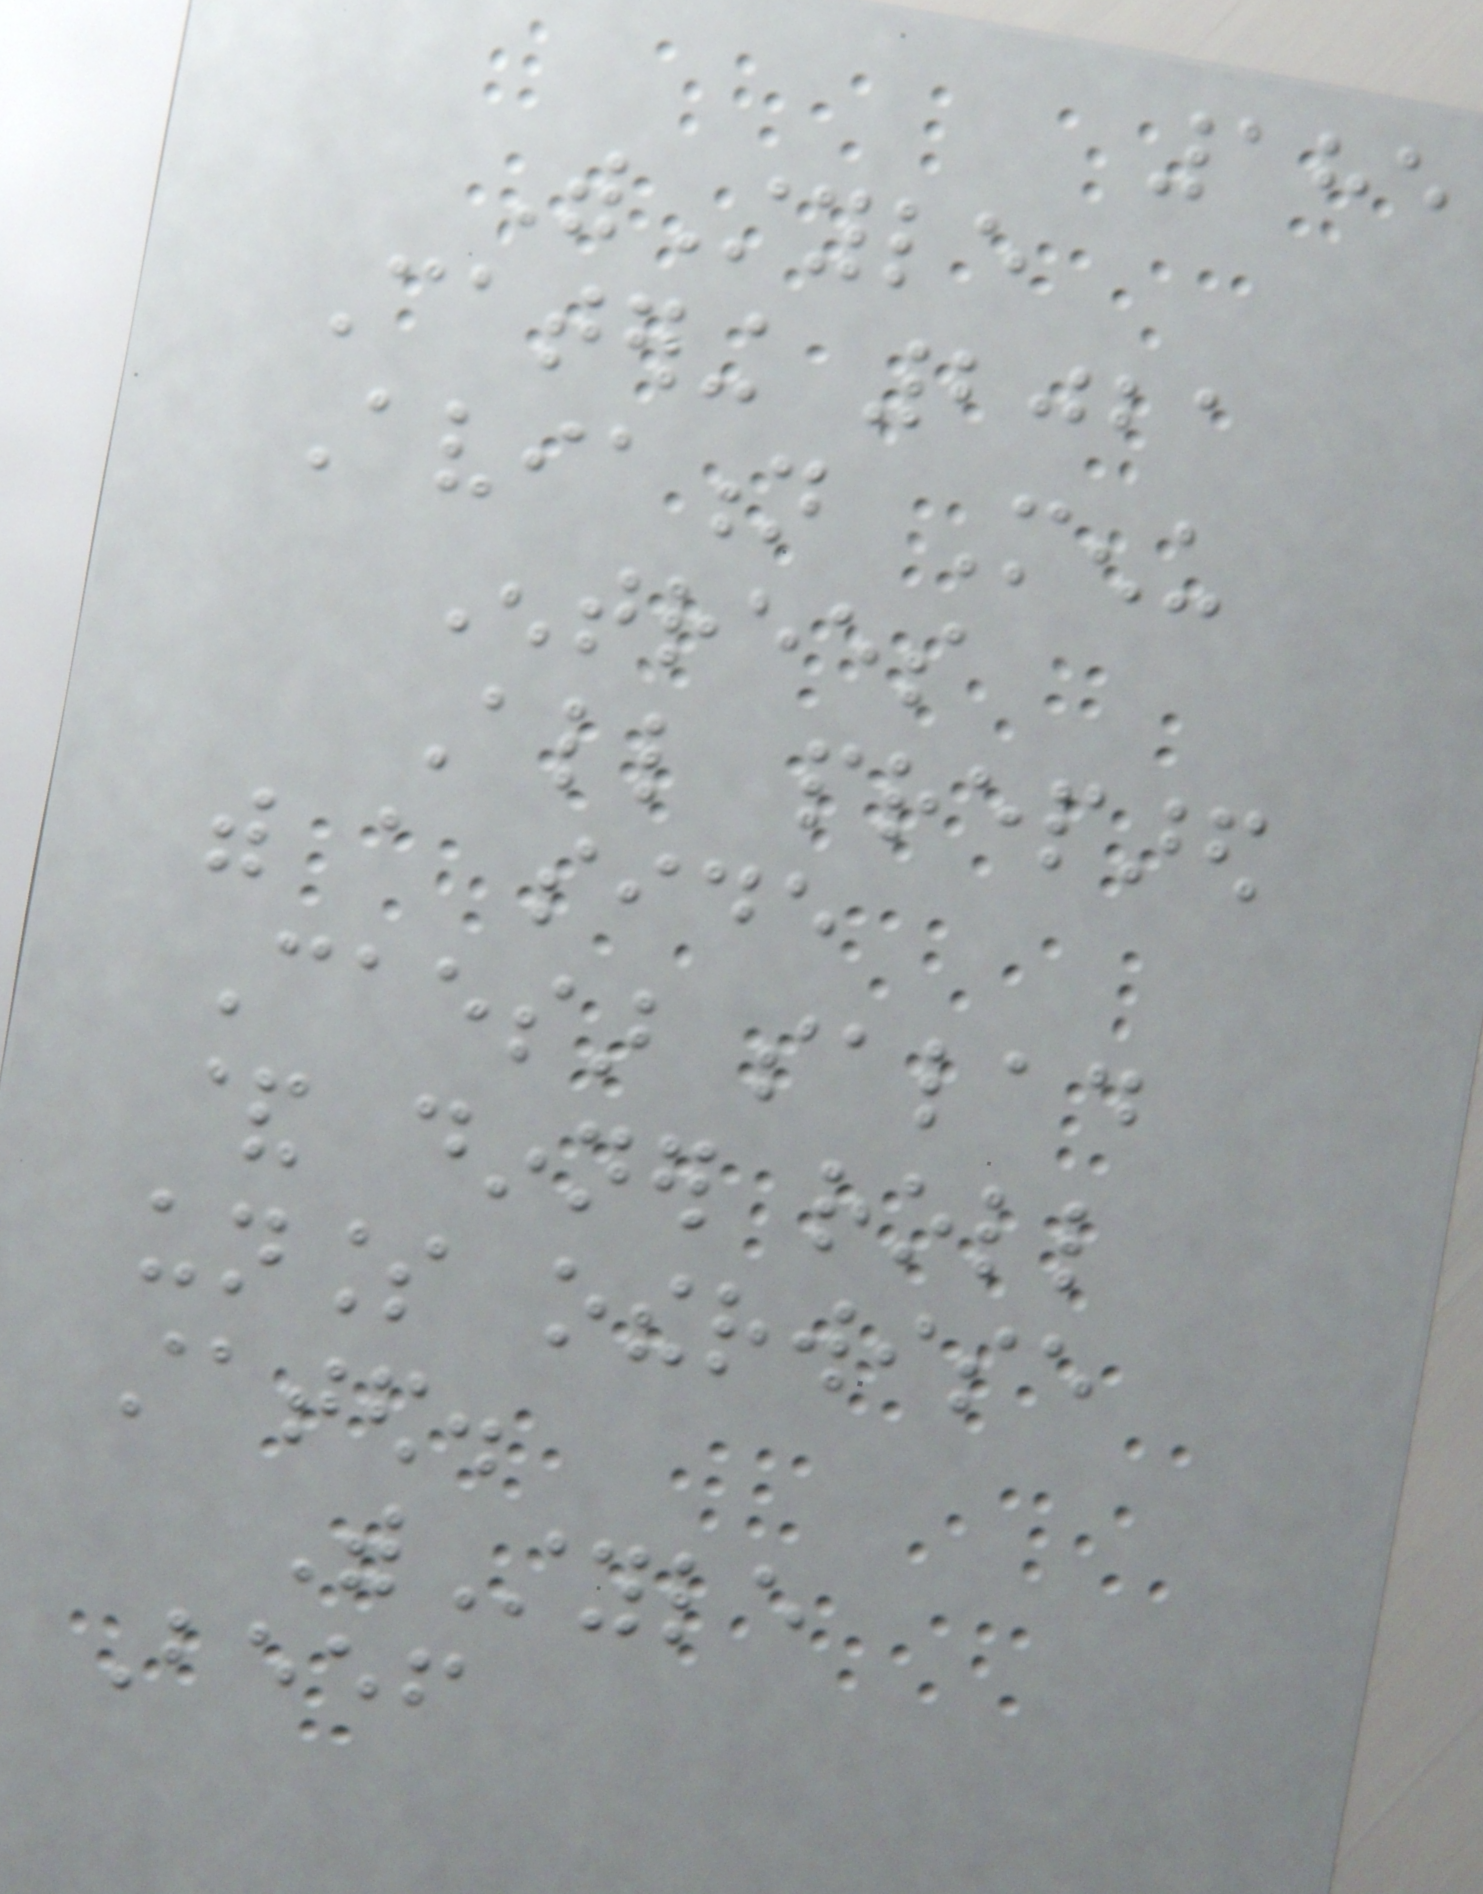185
WithStyle
Catering 2021
Aviation Menu
Entrees
All prepared
with a side
Caesar salad
& dinner roll
unless otherwise
stated.
WithStyle
Beef
